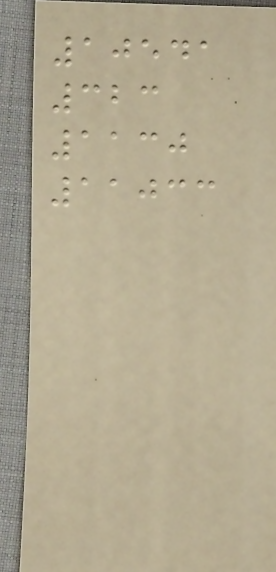10541
323
1130
11033
